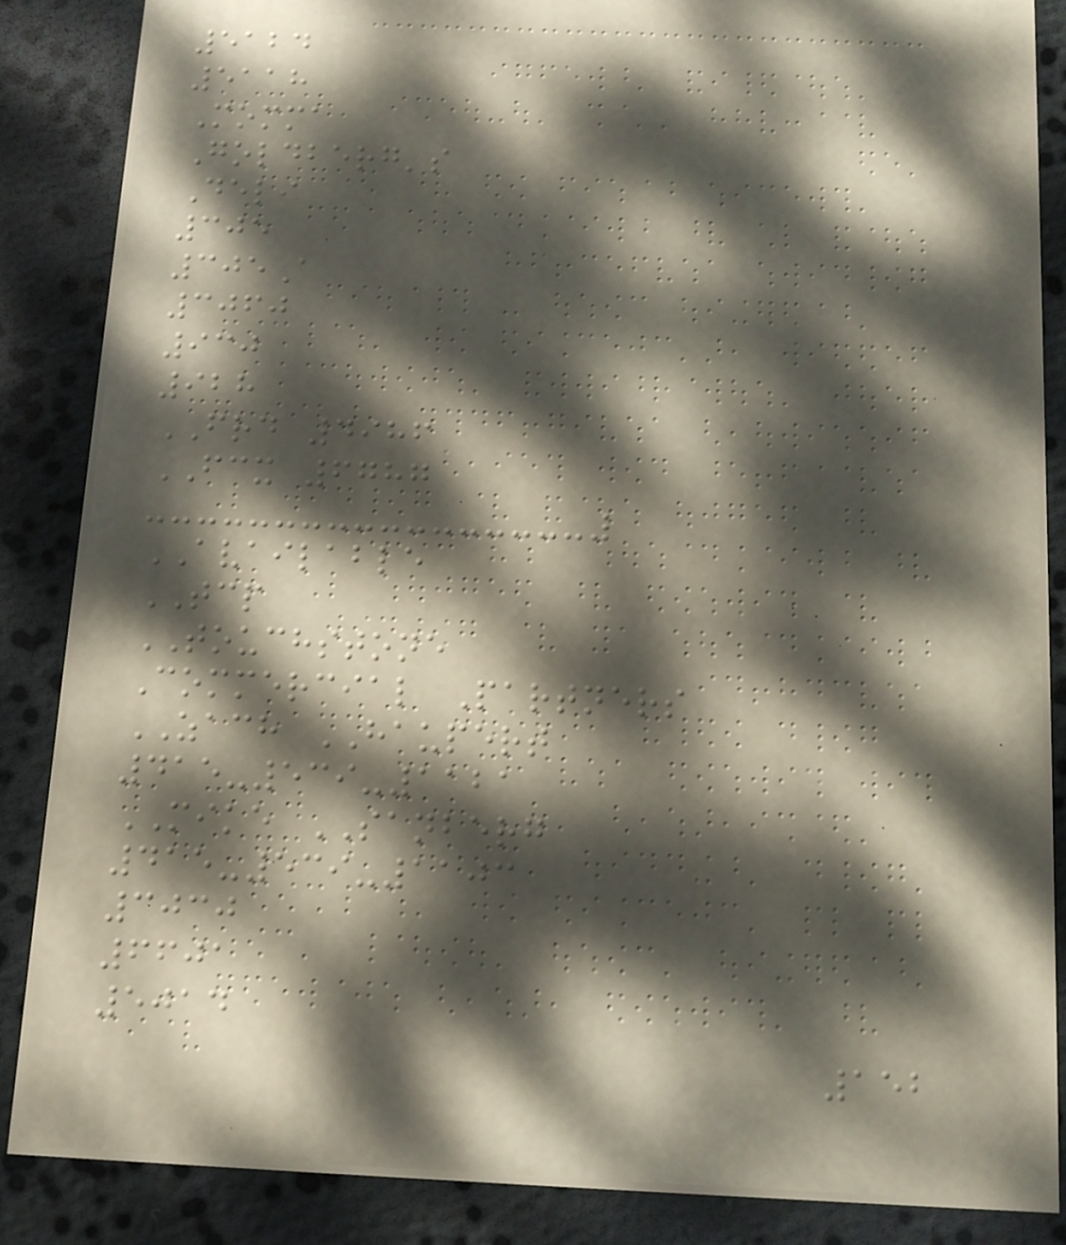5124
5118
Momma
Goldberg's
Deli
305
305A
3060
930
928
FRD 4986
FCX 6787
AVAILABLE
TCP
TOUCHSTONE
Commercial Partners
ZACH HAUPERT
415-539-1121
MIKE SANBERG
415-539-1103
3030
6601
5014
152
